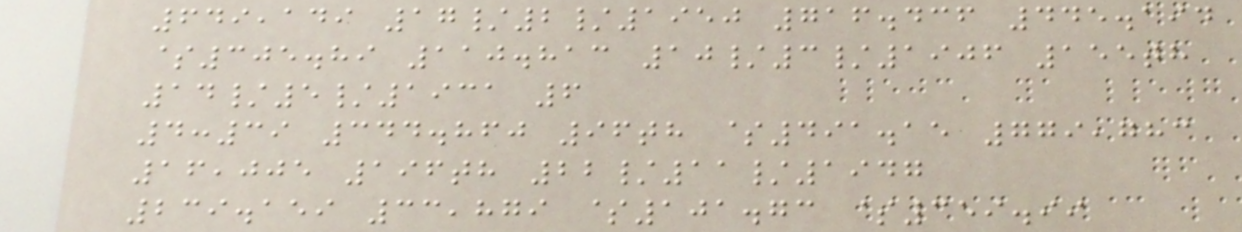649,149 17/2/1950 716.436 445.194
$305.89 110.813 10/3/1906 155th
14/5/1931 6
4:39 344.860 96th $491.15 779,783
16,005 196th 22/11/1947
239.159 33,879 $101.73 $359.99
